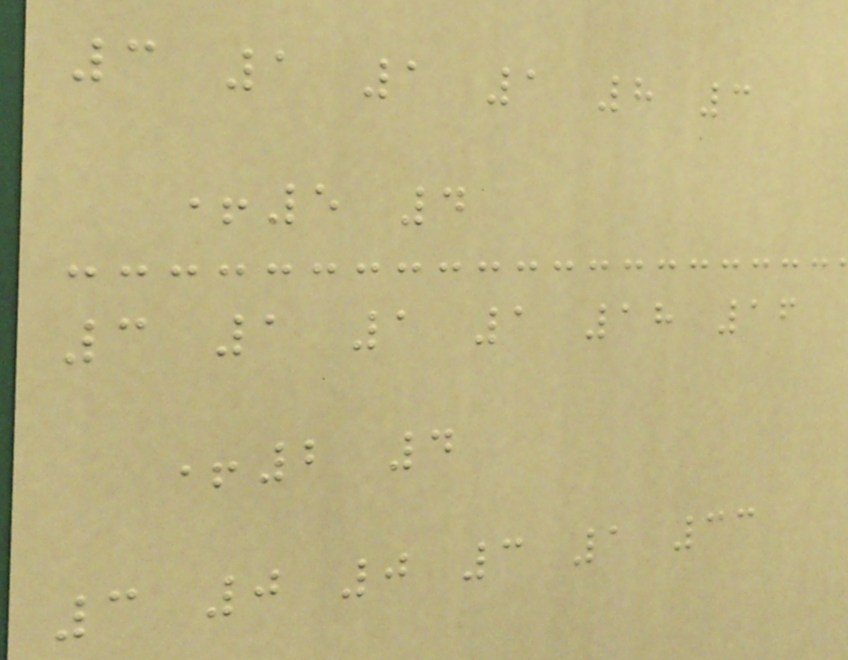3 1 1 1 8 3
+5 4
3 1 1 1 18 16
+2 4
3 0 0 3 1 33
